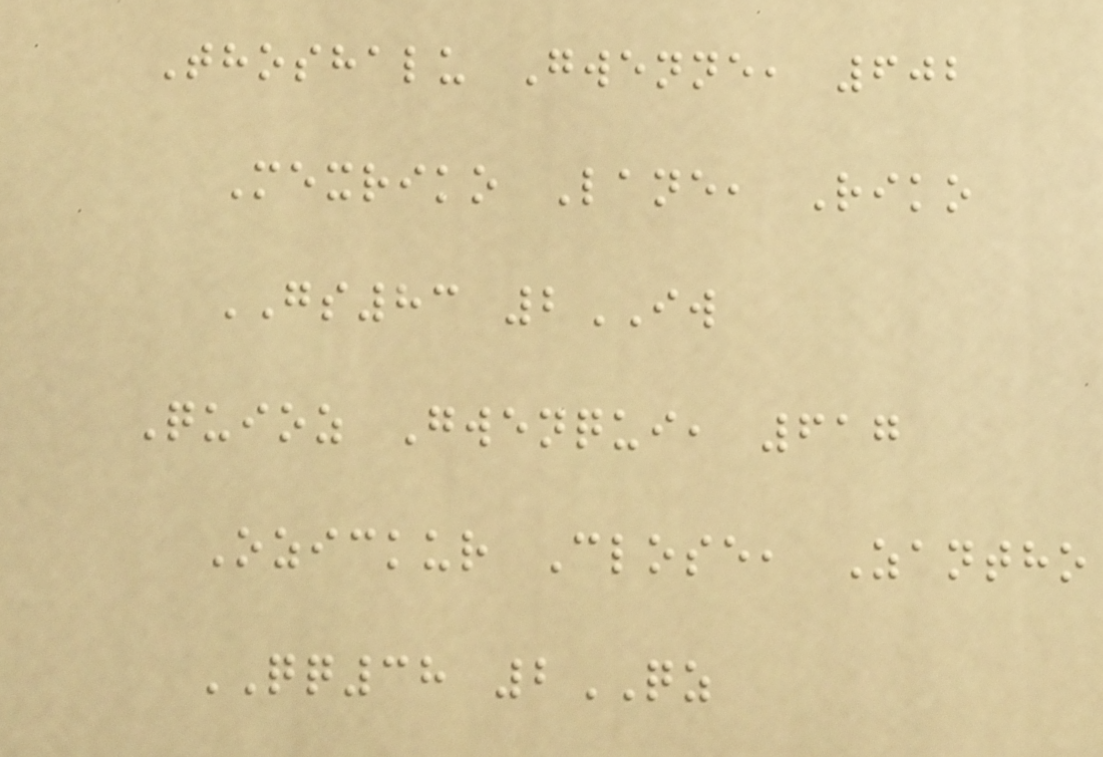Thoshalu Gwenne, 602
Mexriko Lane, Riko
GS83 2IW
Quioz Gwenqui, 617
Ozickur Close, Zantho
QQ38 2QZ
